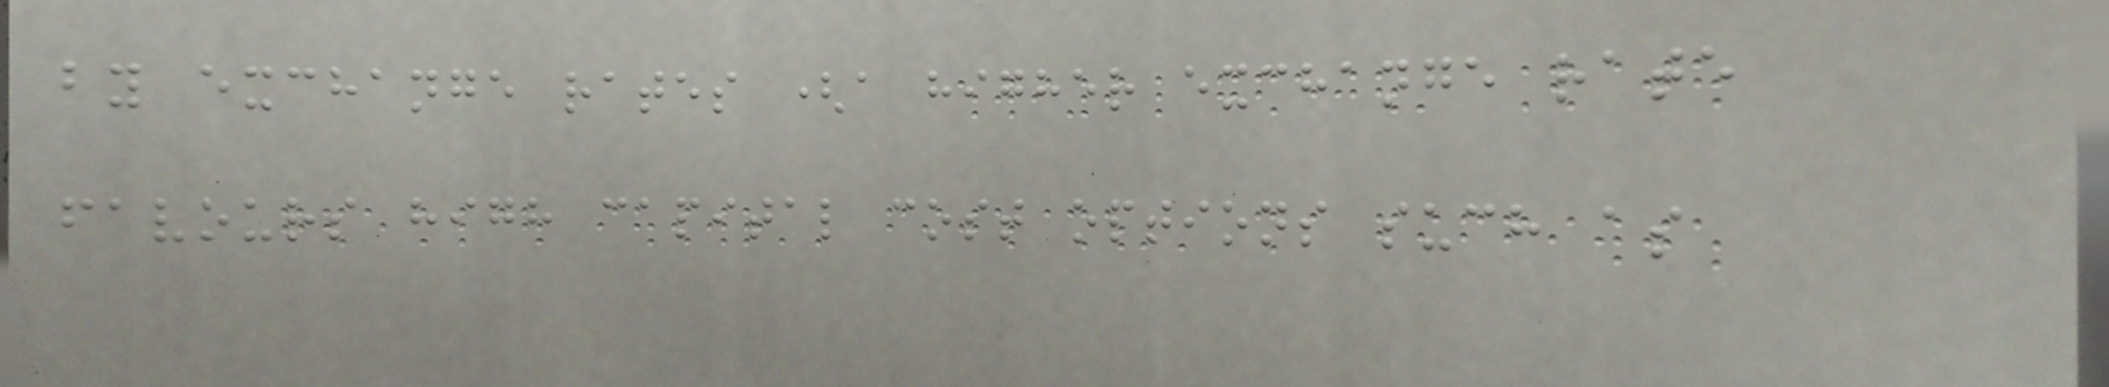by exchange rates (a higher exchange rate
favours high capital cost options such as
